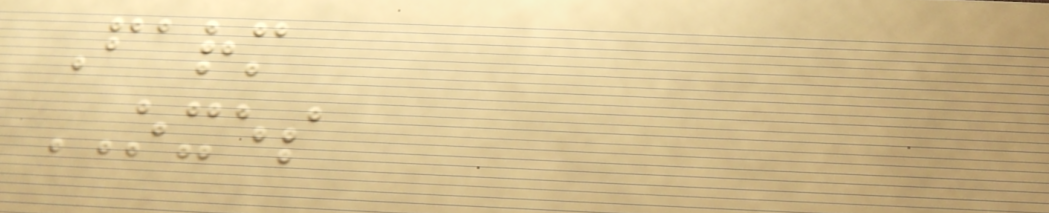Farm
OXES
